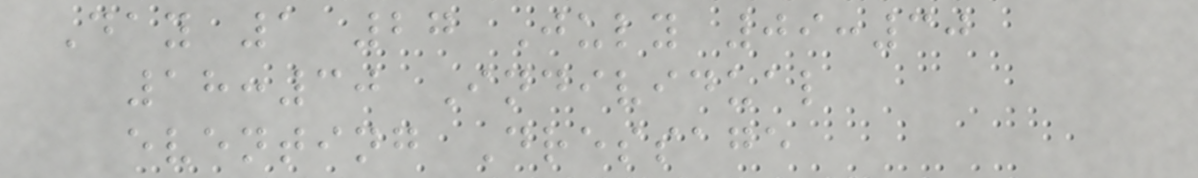Day 1 27 July 09:30
18:30 Individual
eventing Dressage
